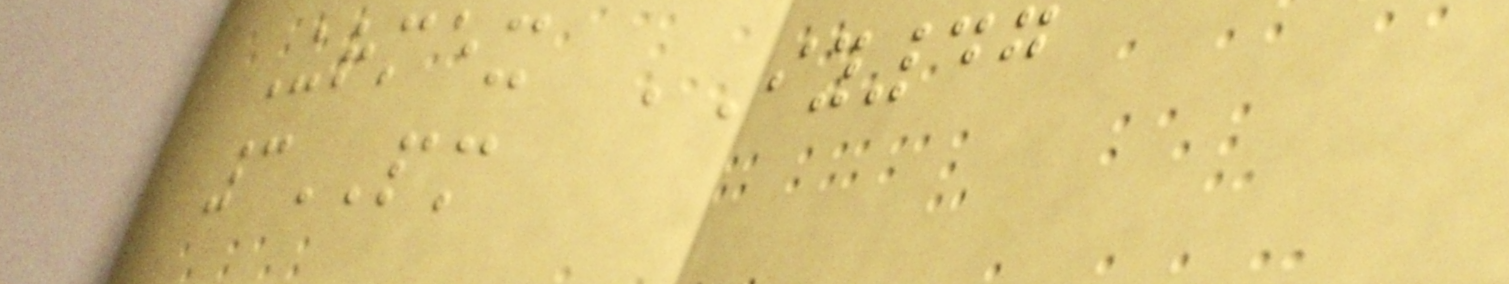Urmex IY47
3PM
